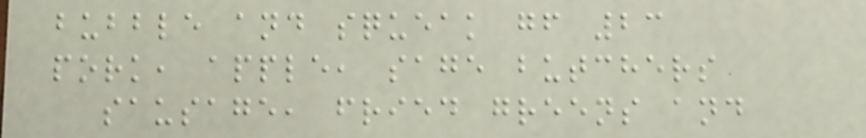bubble and squeak gf 23
pork, apple, sage butchers
sausage, fried greens and
